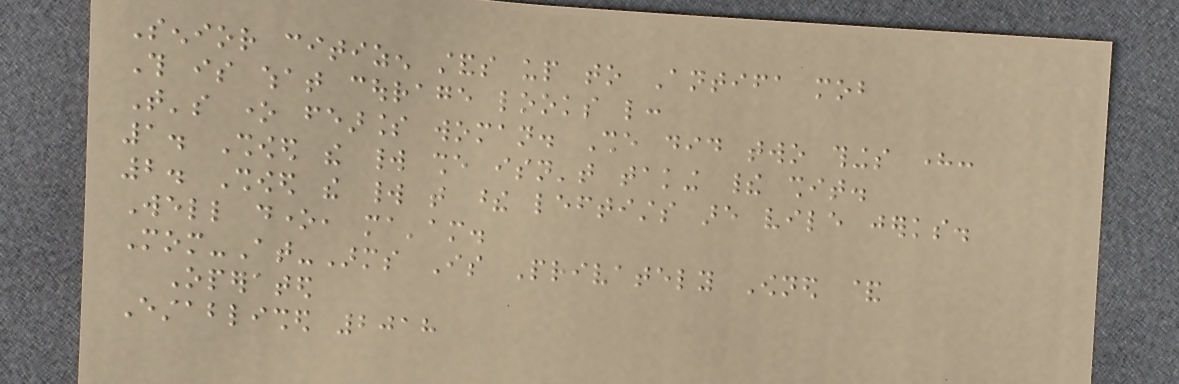Senior citizen stands up to Antifa mob
This is what courage looks like:
That's one fearless woman. She did two things here:
1. Showed the world she isn't taking their shit.
2. Showed the world that these leftists are vile jerks.
Well done, ma'am.
Mom-At-Arms Is Privately Owned &
Operated
Established 2018
